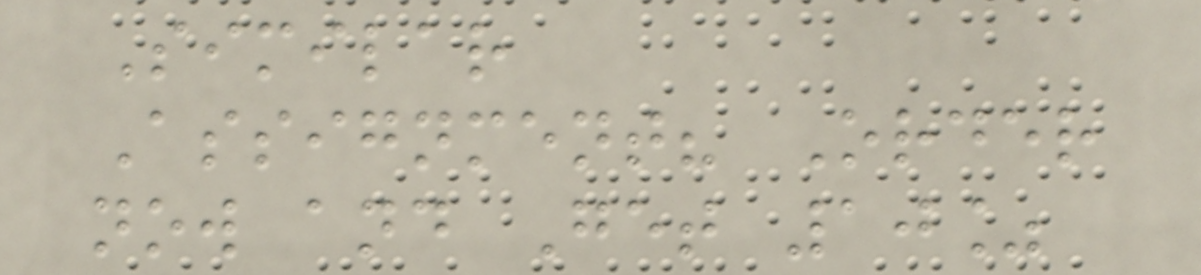Similar
Assignment? Order
now and Get 10%
